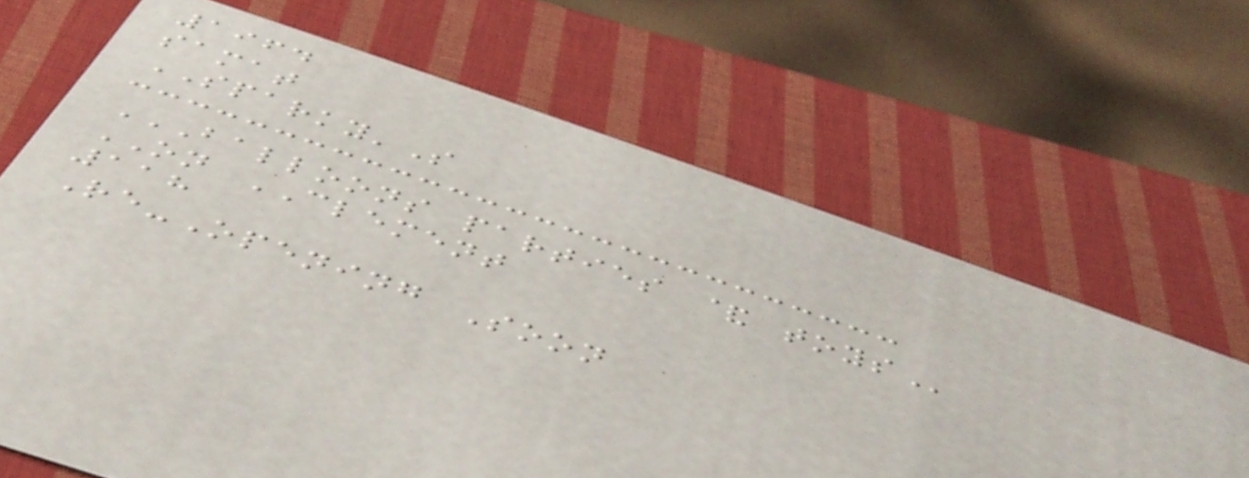1964
samat
SPARKY'S
BALLOONS PARTIES & TOYS
ON CLEMENT
118
Re-Opening Soon
